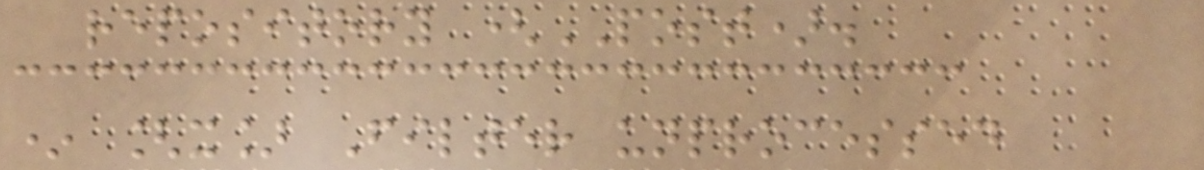repository (POST).
* [x] Filter unprocessed
